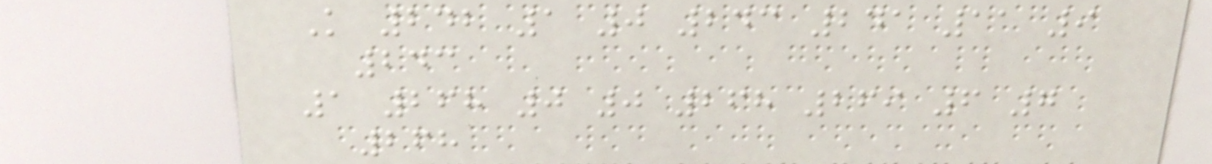K 242 1 0 243 241 11 9
243
1 268 0 0 268 269 6 7
268
